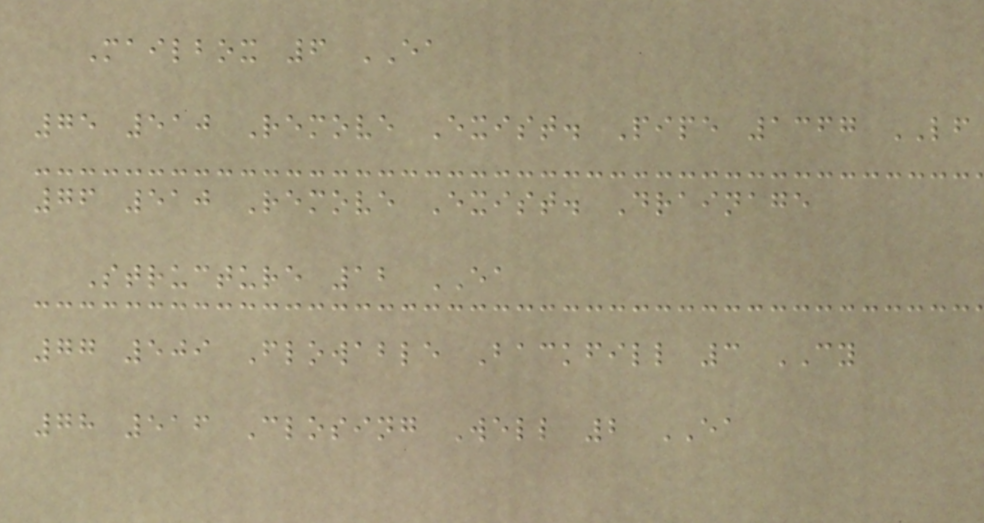Mailbox 6 EA
75 510 Remove Exist. Pipe 1367 LF
76 510 Remove Exist. Drainage
Structure 12 EA
77 509 Flowable Backfill 3 CY
78 516 Closing Well 2 EA
